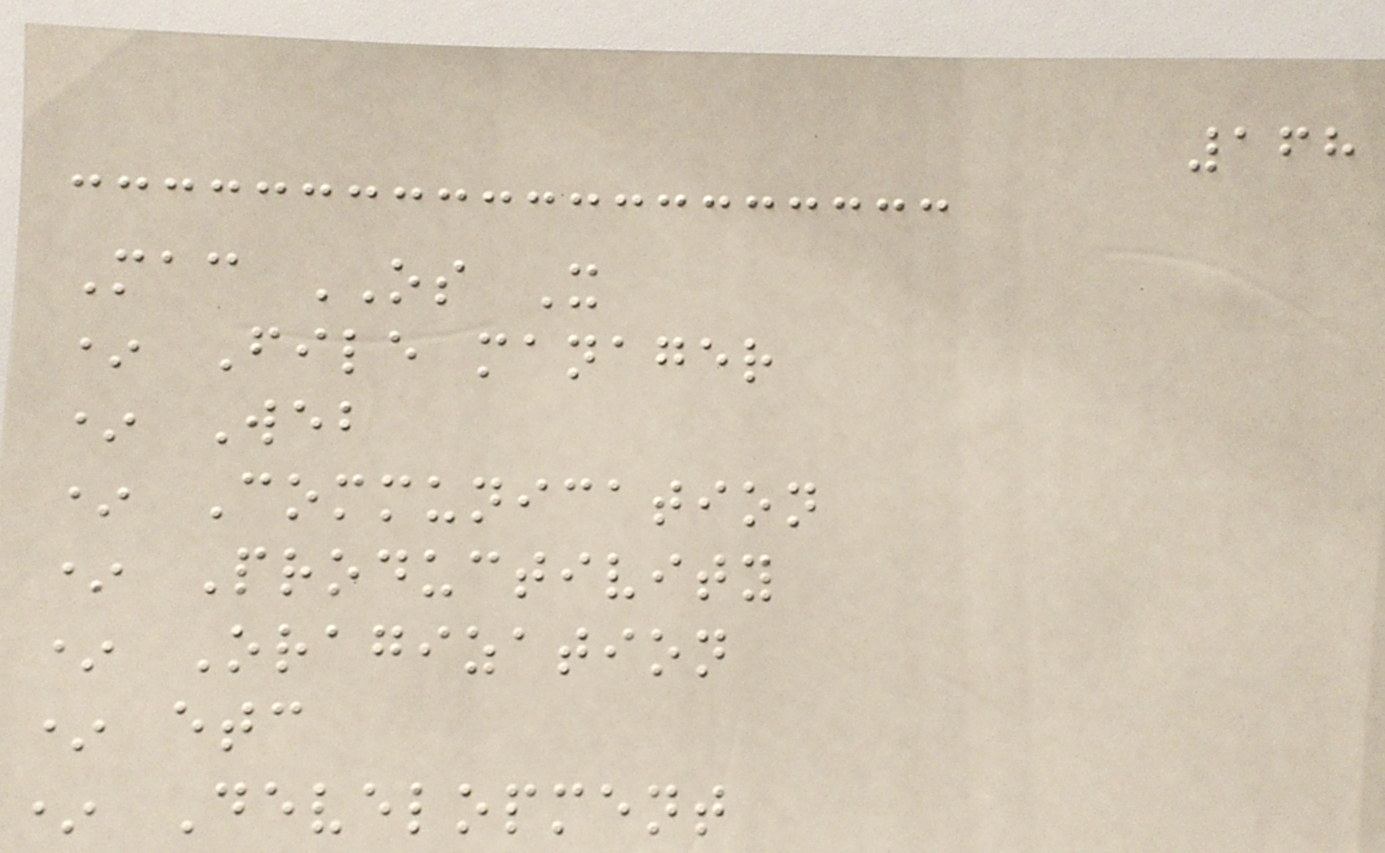168
Mac OS X
* File manager
* Web
* Communication
* Productivity
* Oragization
* etc
* Development
